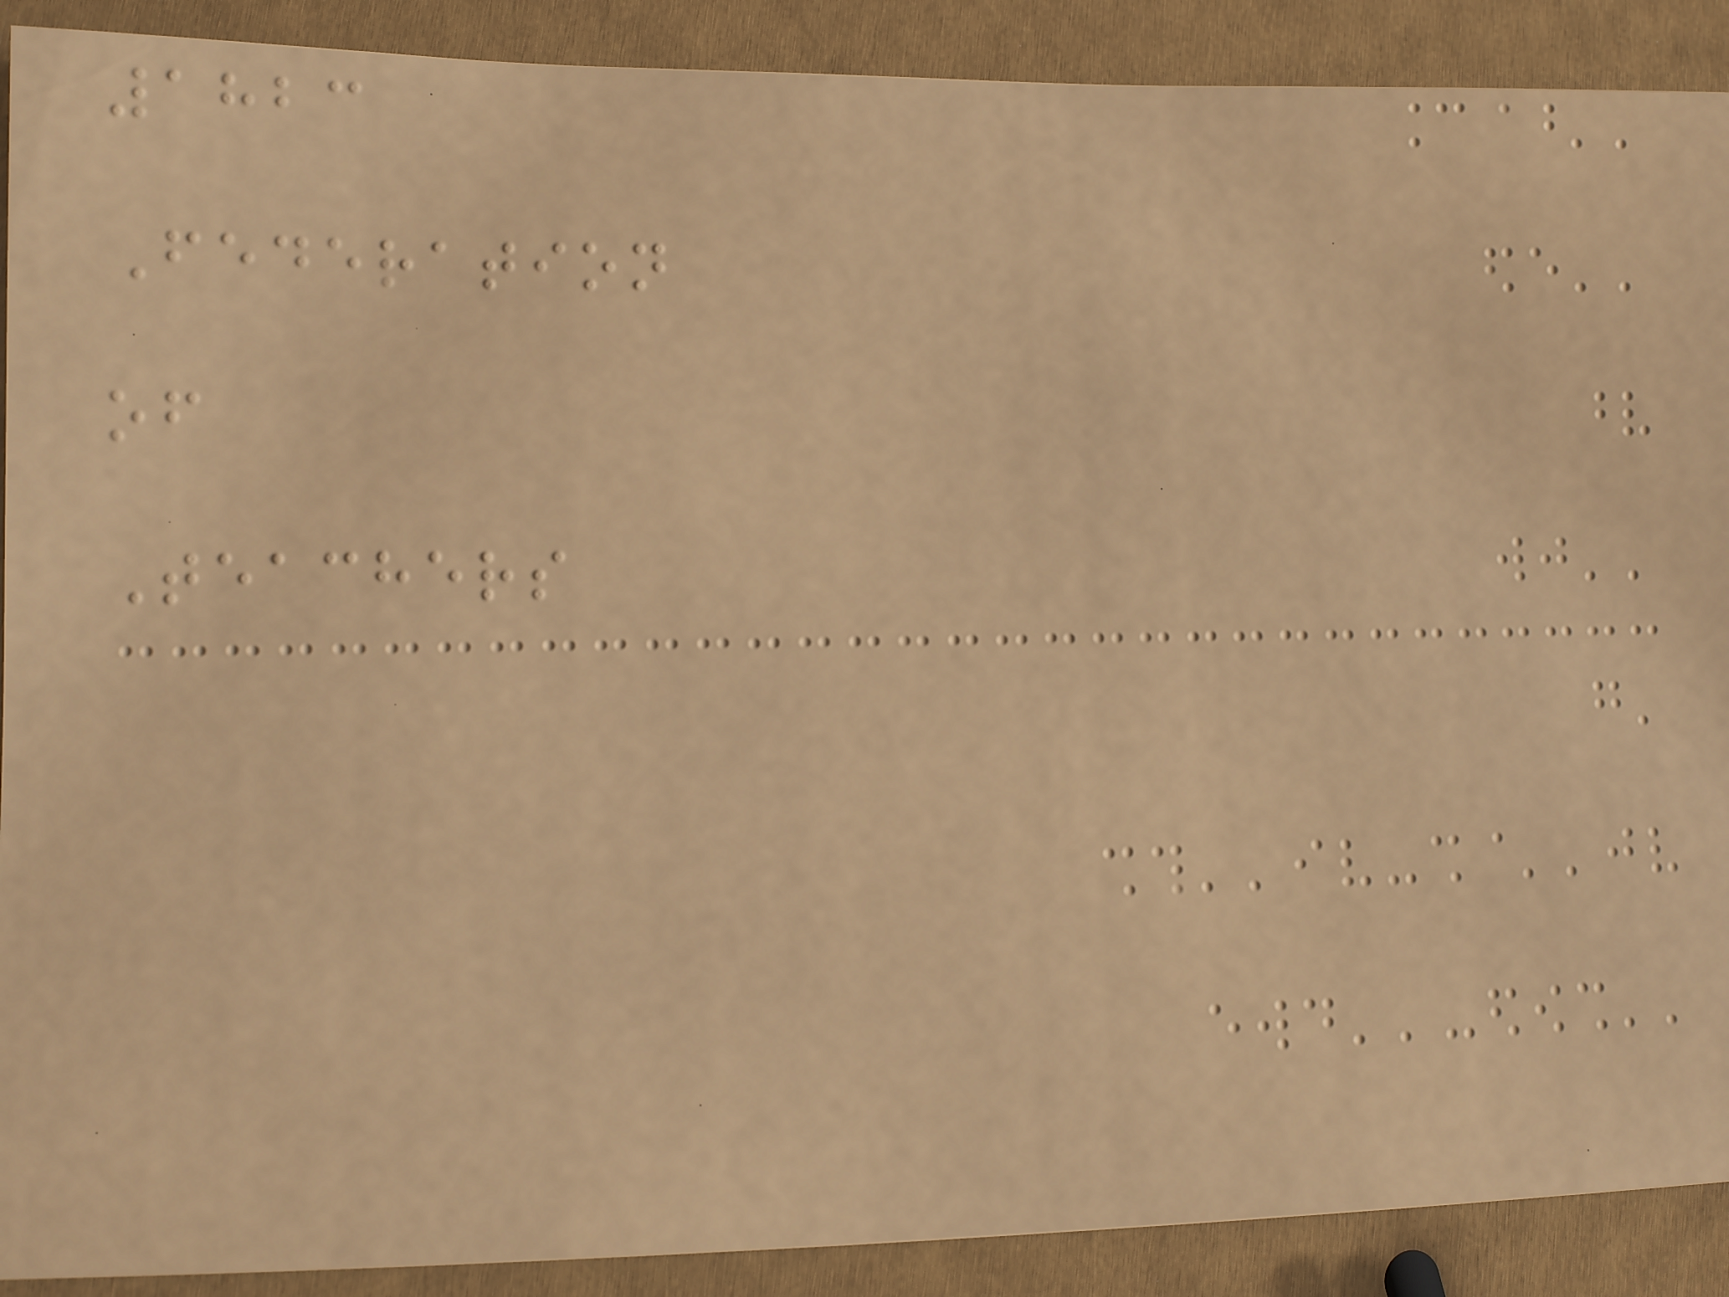1823
Federation
of
Teachers
